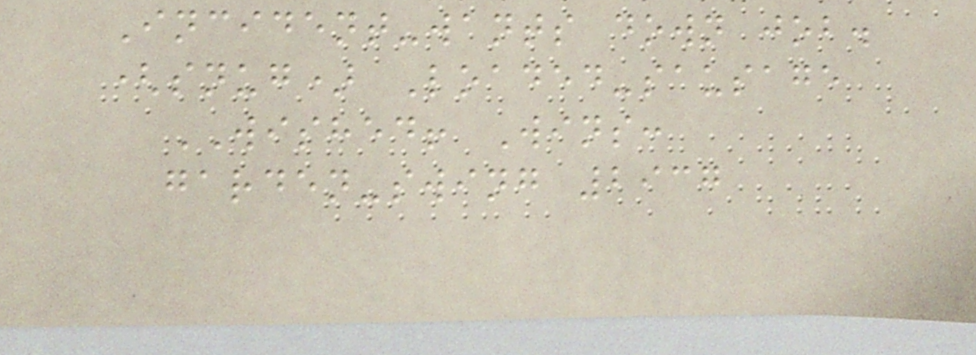Incident-wants down job.
(snug) Loaded-sausage
WISHED! Wins:
garden-swing 2937
